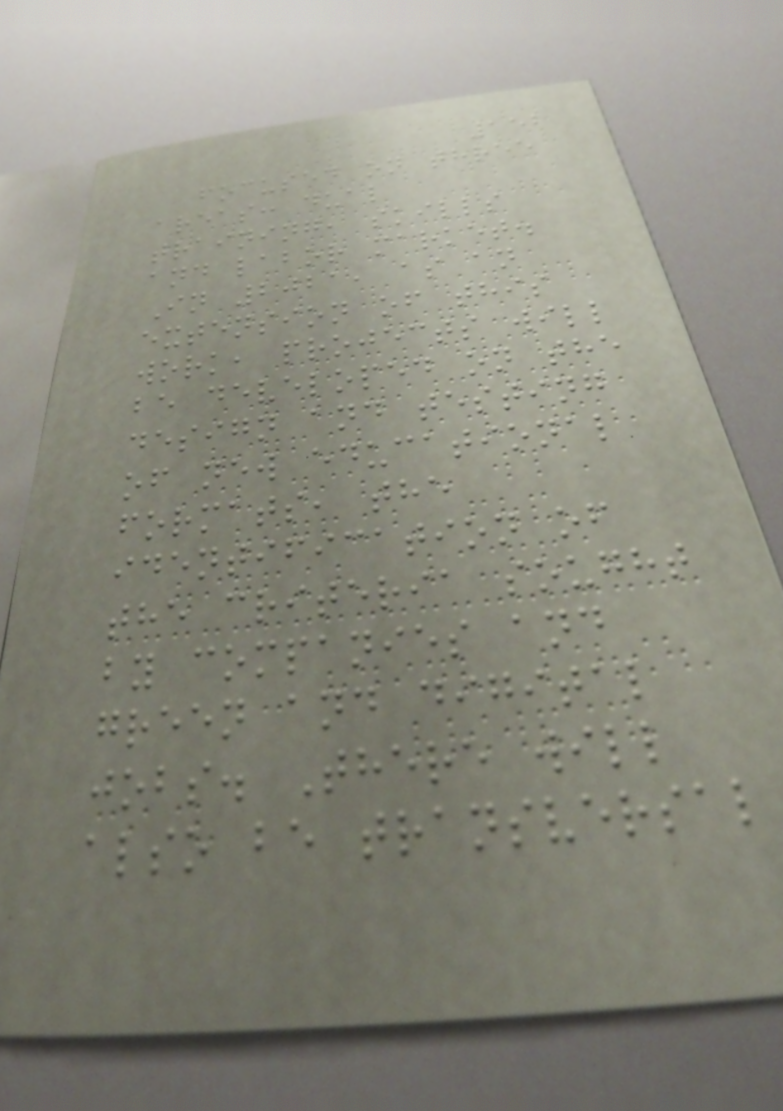152
focused on three
areas: dual
training, skills
and labor market.
In 2021, as an
extension of this
work, projects will
be developed on the
design and testing
of new educational
formats, the
identification of
the criteria sought
by companies and
green and digital
jobs. There will
also be transversal
